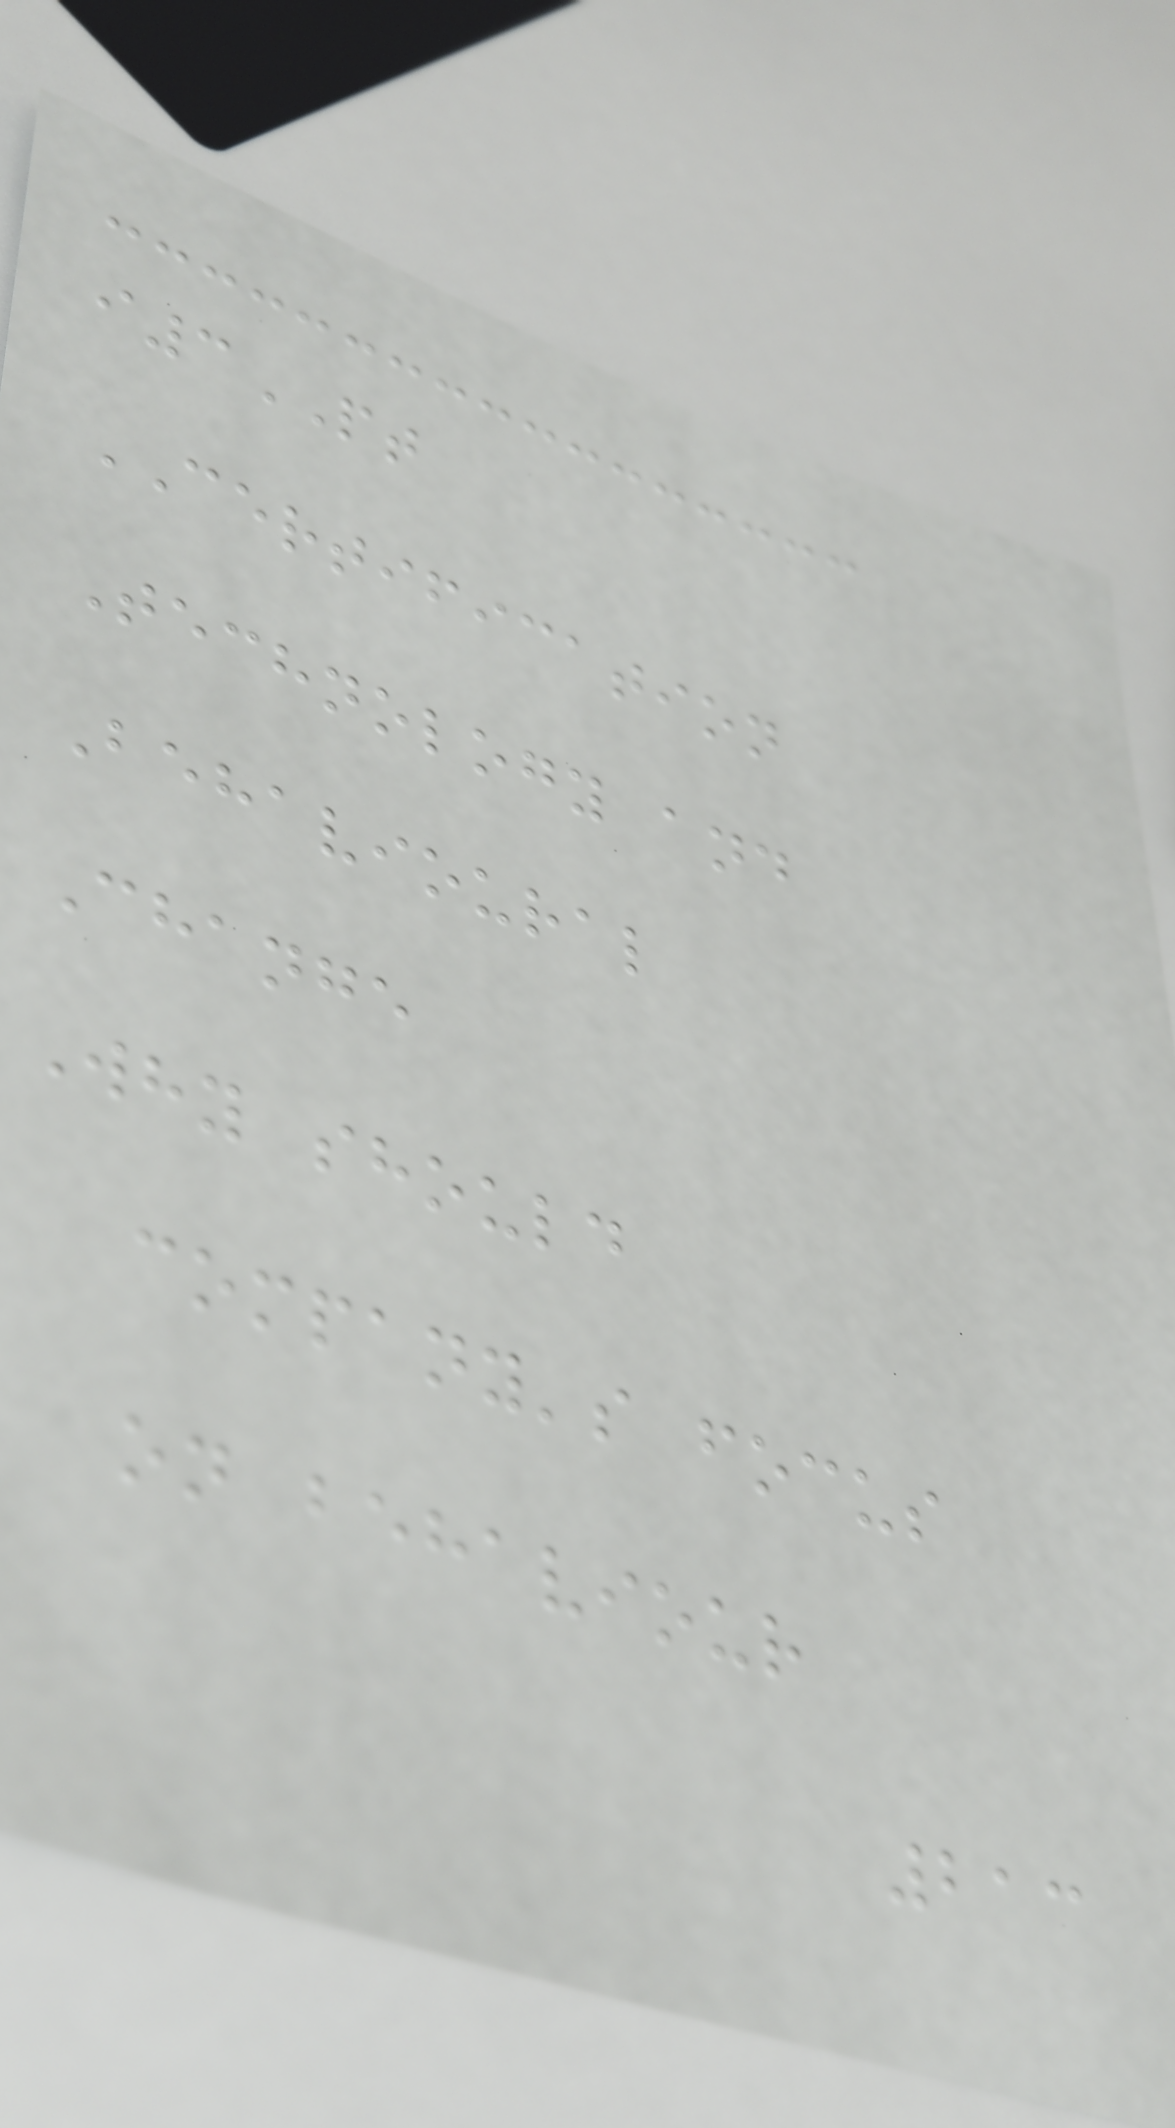i3PT
CERTIFICATION
Technology and
Behavioural
Change
Why should
company's focus
on behaviour
213
